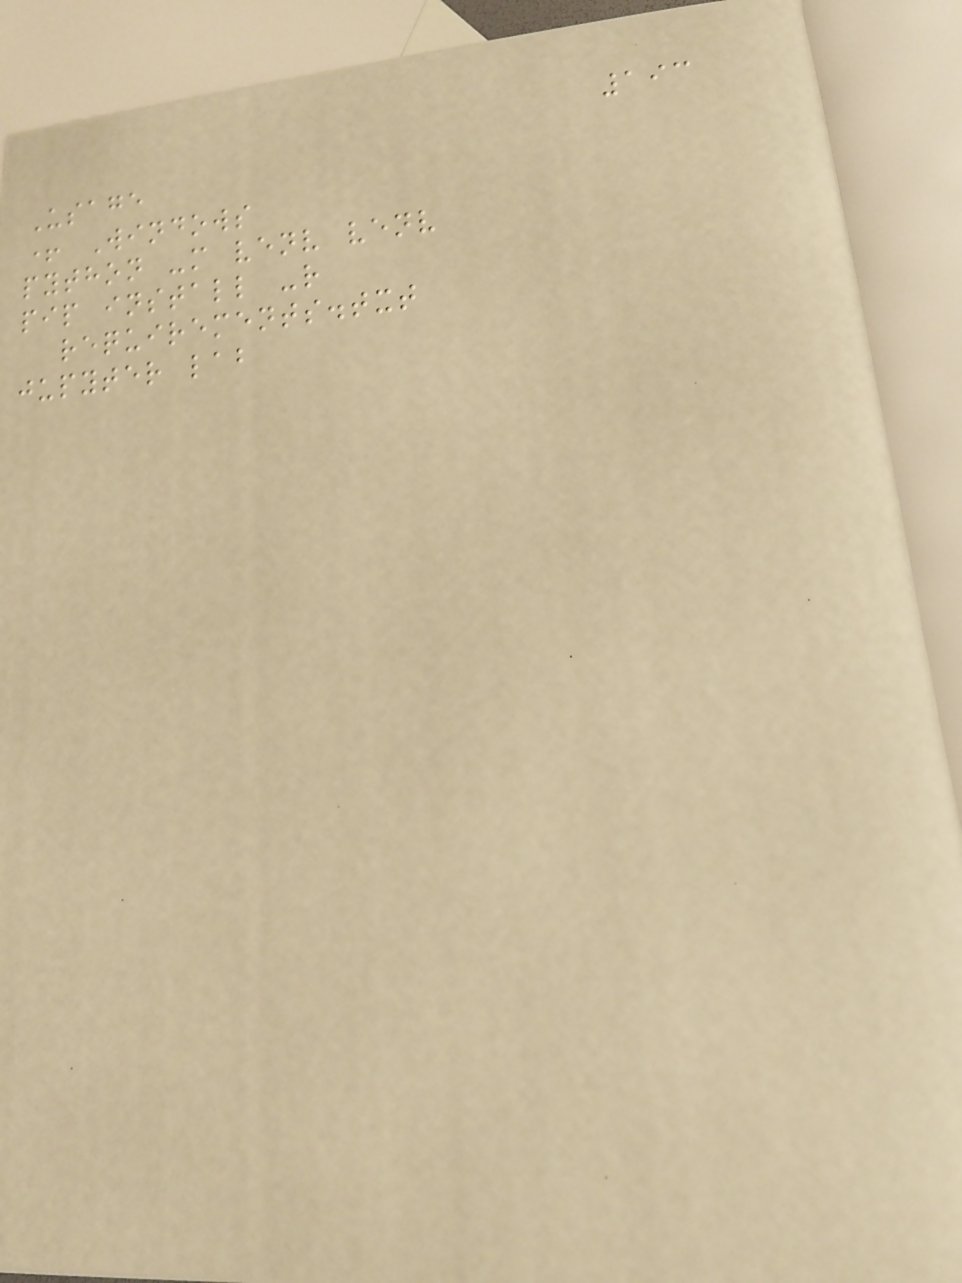193
Usage
+ Windows
python -m venv venv
pip install -r
requirements.txt
jupyter lab
